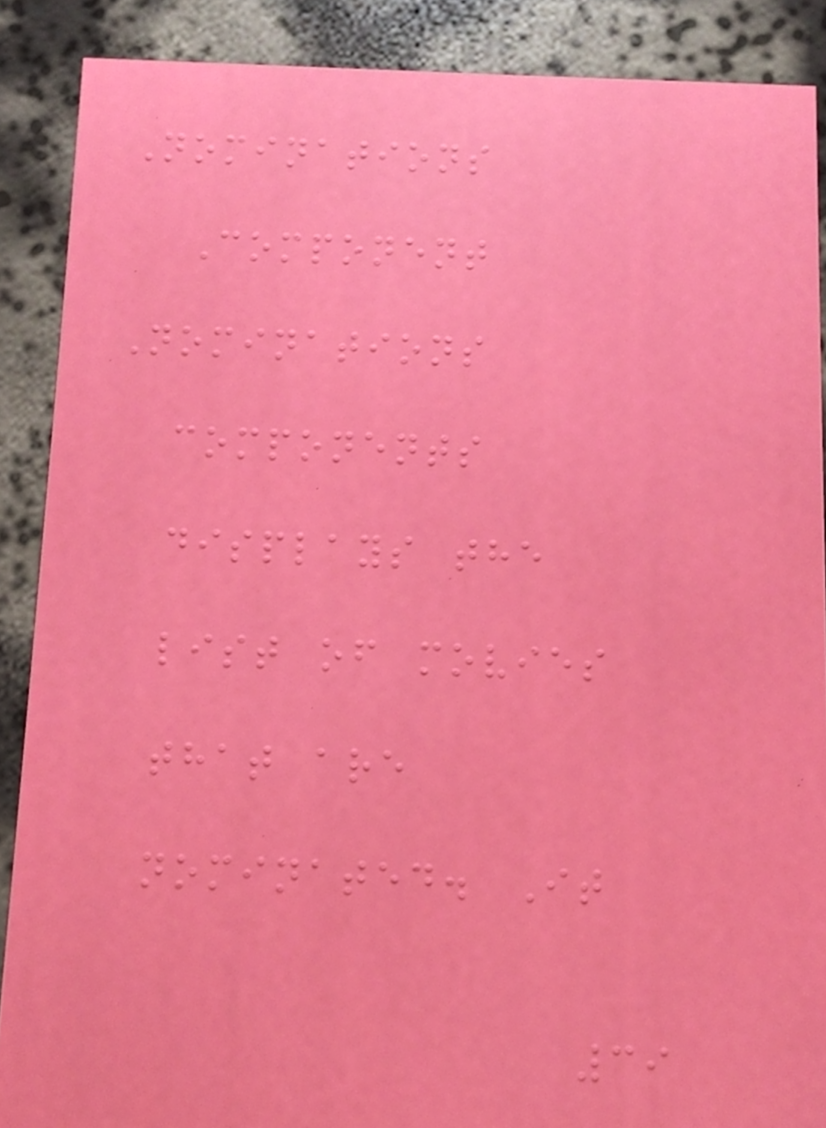Nominations
Component
Nominations
components
displays the
list of movies
that are
nominated. It
39
